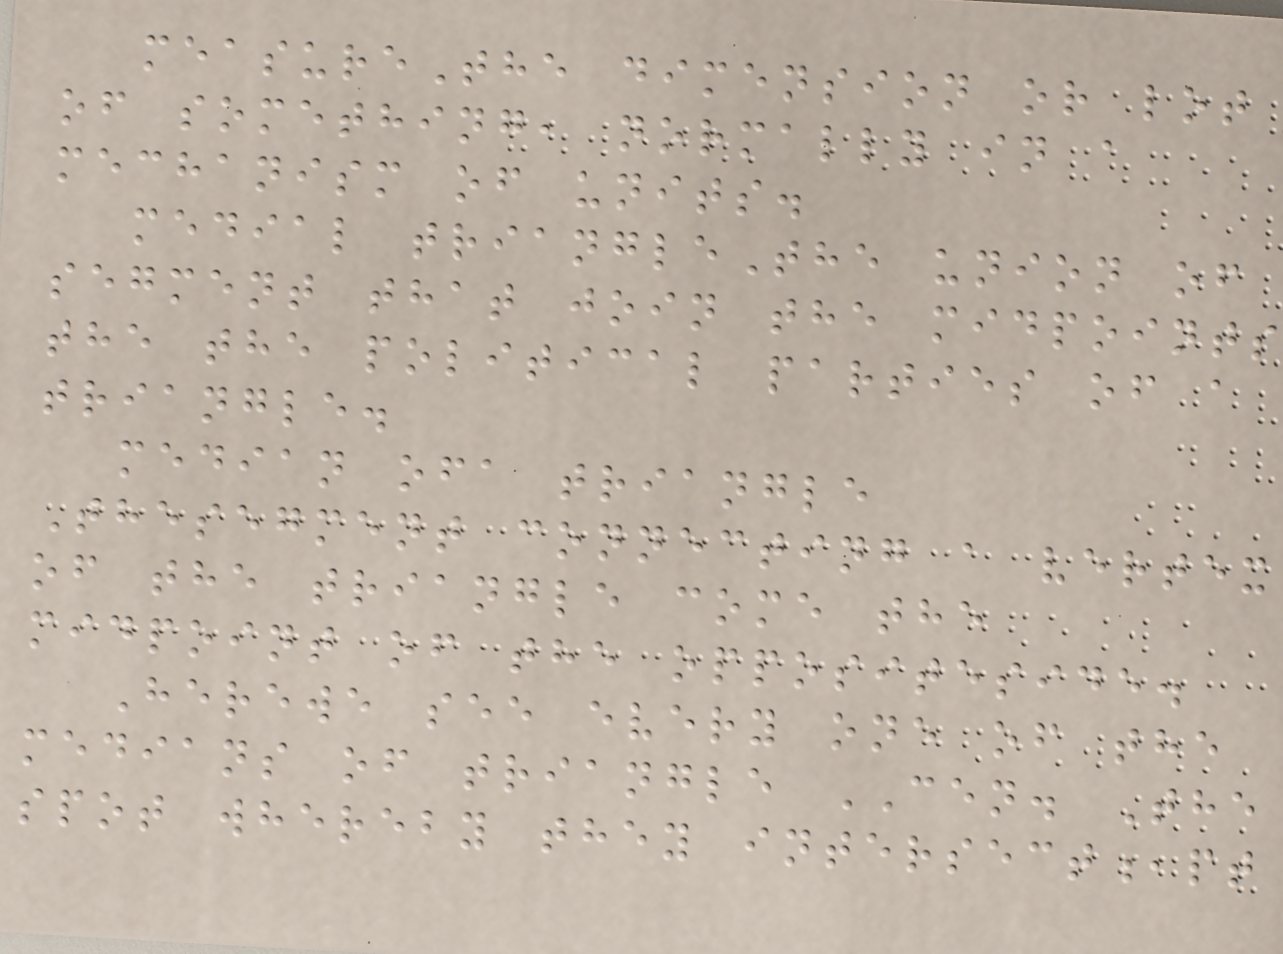measureThe dimension or lot
of something, normally in a
mechanism of units.
medial triangleThe union of
segment that join the midpoints
the the political parties of a
triangle.
median ofa triangle
Thesegment connecting a vertex
of the triangle come the
midpoint of the oppositeside.
Herewe see every one of the
medians of triangle CEN. The
spot whereby they intersect,pt
